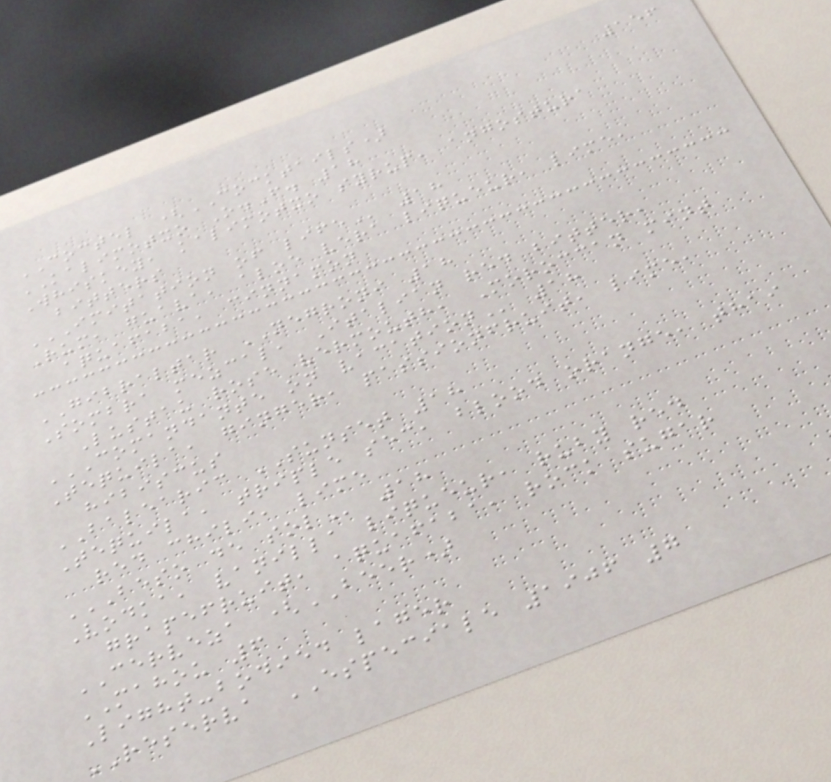156
COCTEL (COCKTAILS)
KALIMOTXO O.F. 18
Whiskey, kalimotxo syrup, angostura
bitters
IMITATION OF LIFE 18
Rum, guava, aloe vera liqueur, lime,
aquafaba, cinnamon
GIBRALTAR NEGRONI 18
Sombra mezcal, Italian red bitter,
Lustau rose vermouth, Moroccan mint
COMANDANTE ON VACATION 18
Tequila, ginger, passionfruit, lime,
hibiscus
BALEARIC SUNSET 18
Tequila, triple sec, blood orange, thai
red chili, lime
BESO DE SOL 18
Vodka, vanilla liqueur, ruby red
grapefruit, aquafaba, rock sugar
CERVEZA (BEER)
MAHOU 6
Light-bodied lager
RESERVA ESPECIALE 1906 7
